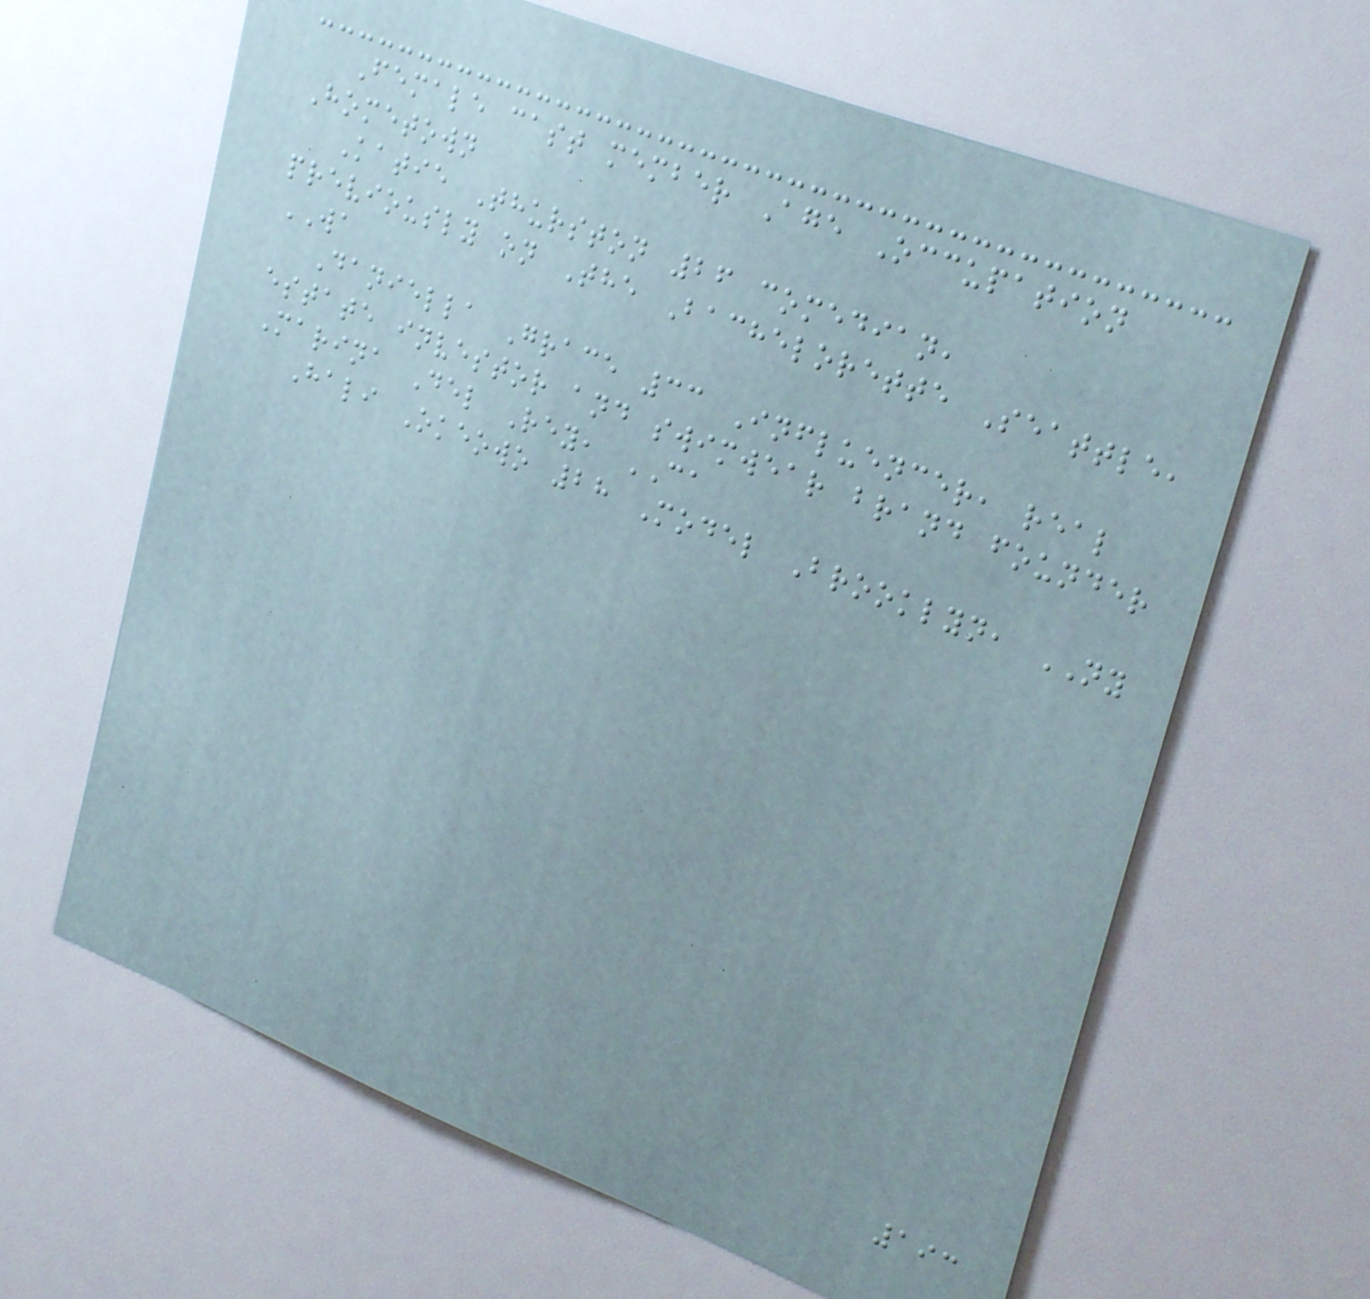Female cast member Age Occupation
Hometown
Katie Thurston 26 comedian,
previously on The Bachelorette Seattle,
WA
Daniella Grace 33 Influencer, real
estate investor and swimwear brand founder
Marina Del Rey, CA
Hali Okeowo 28 Model Brooklyn, NY
193
